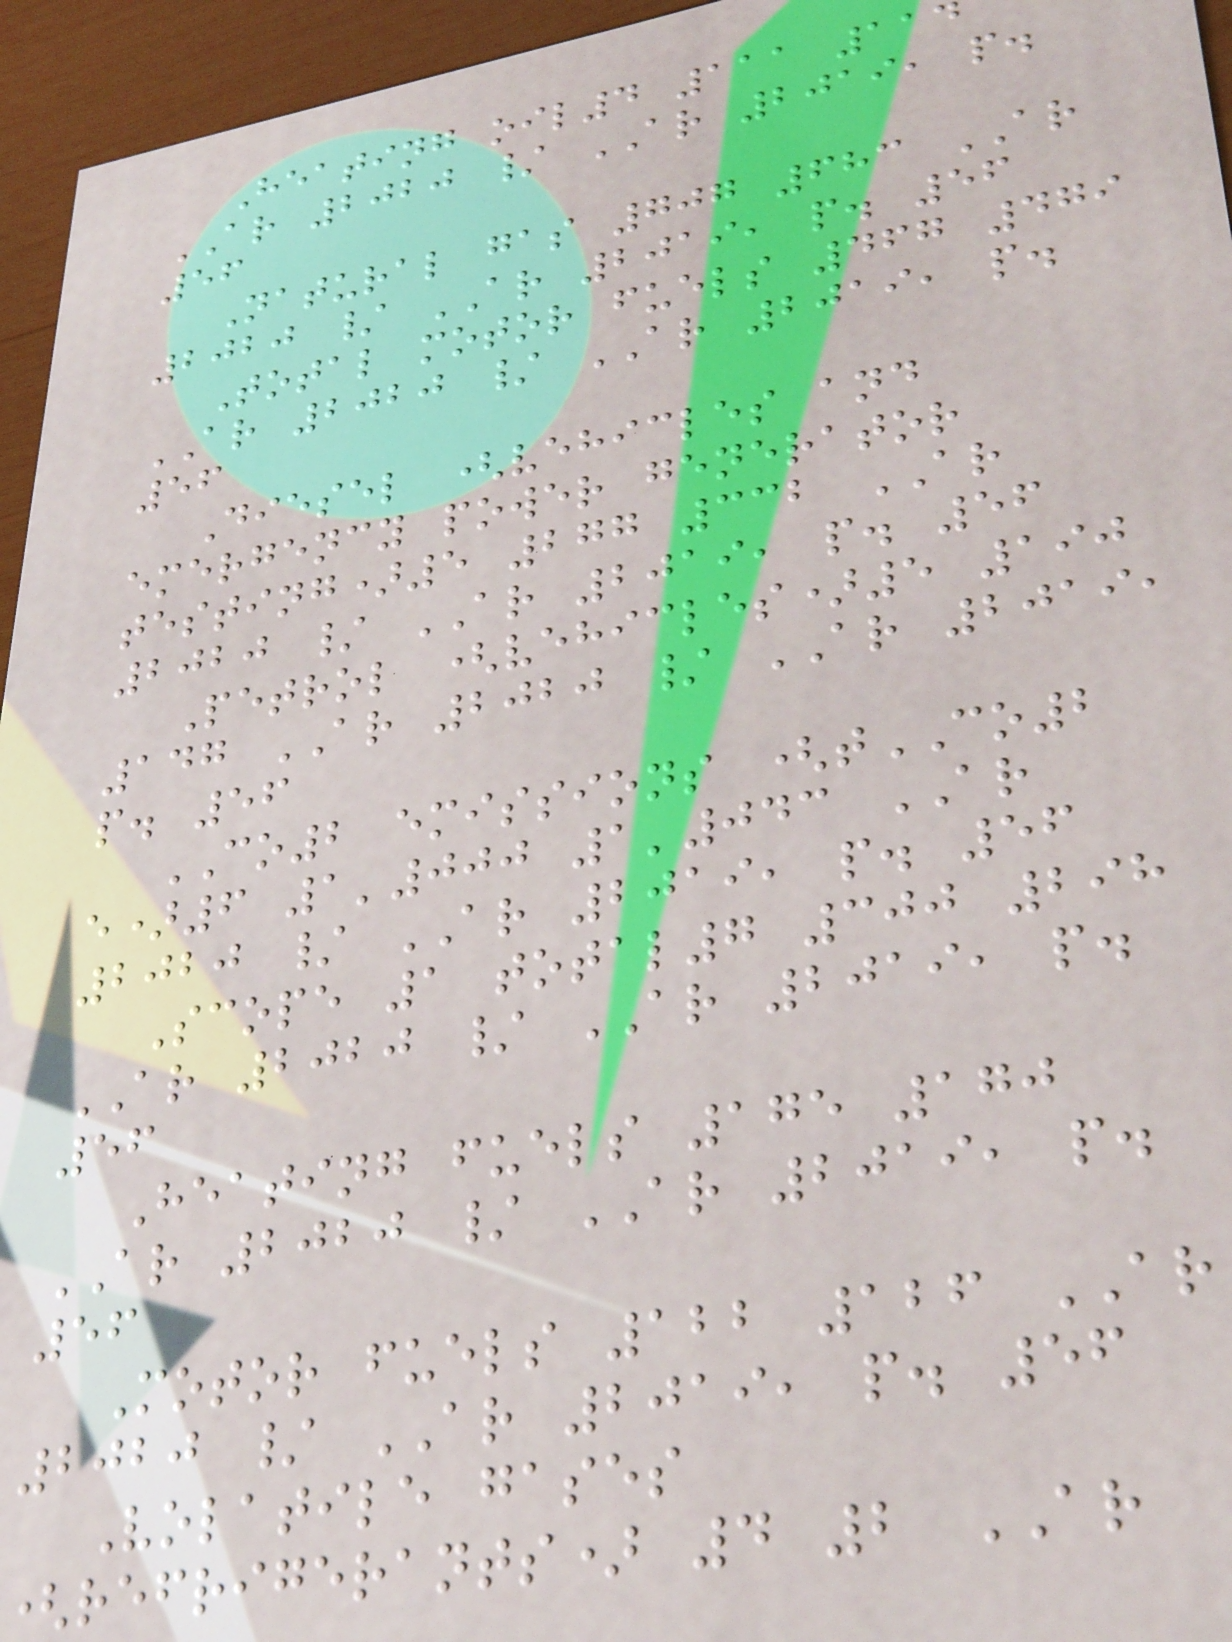Heating oil4 111 11
AR 2020 / AR 2019, p.
56
Natural gas 707 683 AR
2020 / AR 2019, p. 56
Total motor fuels 467 479
AR 2020 / AR 2019, p.
56
Diesel (vehicles and
emergency power generator
testing)5 277 332 AR
2020 / AR 2019, p. 56
Petrol (vehicles)5 190
147 AR 2020 / AR 2019,
p. 56
CO2 emissions (tCO2
e)6 1'000 1'043 AR
2020 / AR 2019, p. 56
Scope 1 total7 300 298
AR 2020 / AR 2019, p.
56
Heating fuels 175 170
AR 2020 / AR 2019, p.
56
Motor fuels 122 126 AR
2020 / AR 2019, p. 56
Volatile gases
(refrigerants) 4 2 AR
